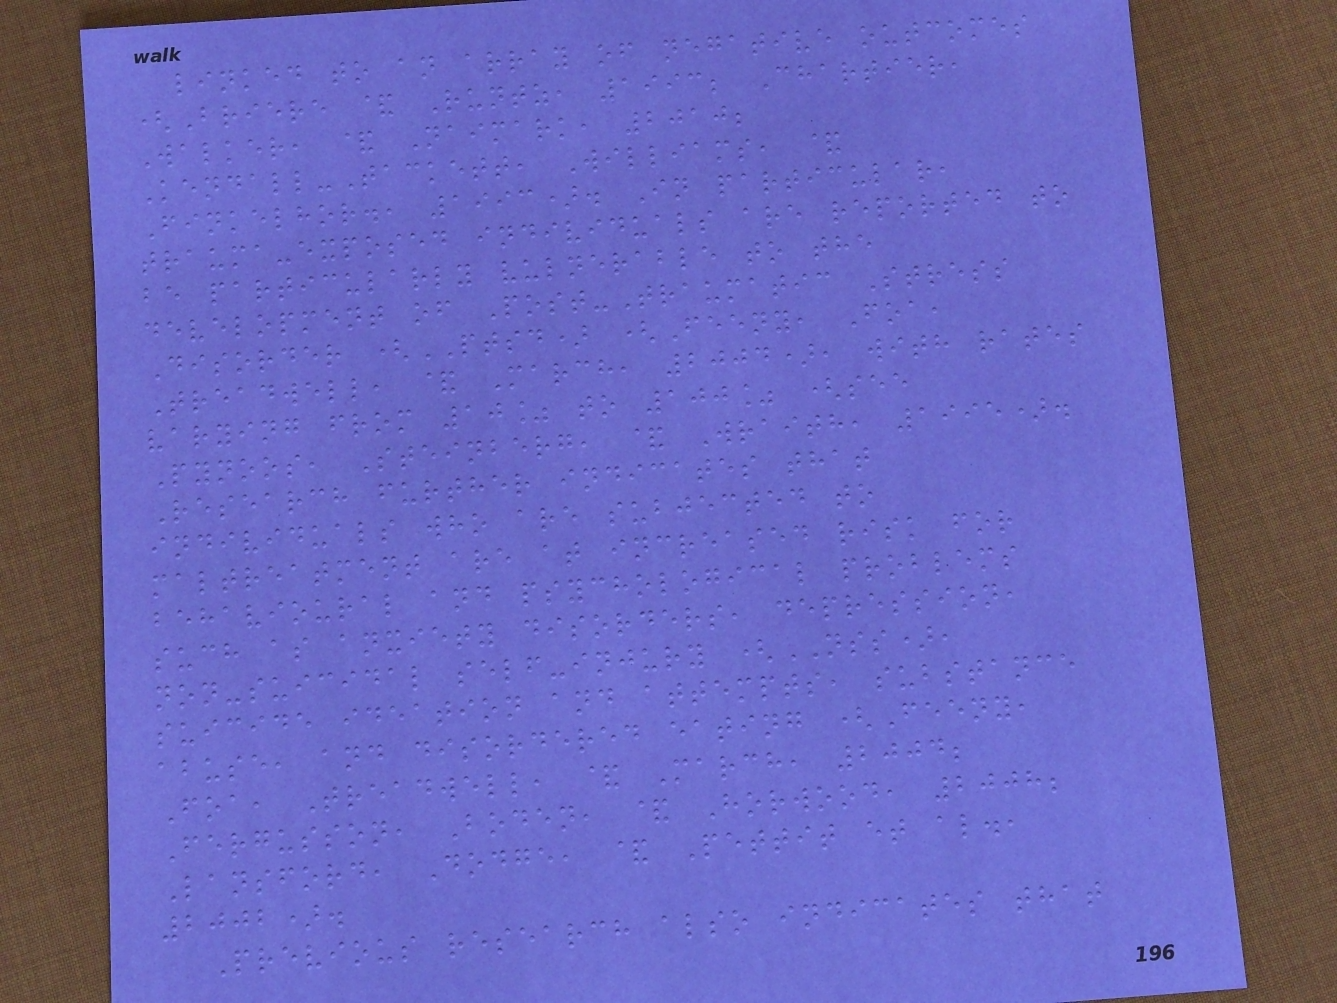linked to an array of negative outcomes
(Briere & Runtz, 1993; Chartier,
Walker, & Naimark, 2010;
Kendall-Tackett, Williams, &
Finkelhor., 1993). In particular,
trauma-exposed individuals are reported to
be particularly vulnerable to the
development of Post-Traumatic Stress
Disorder (PTSD) (Feeny, Foa,
Treadwell, & March, 2004), with rates
varying from 10% to 100% (see
Pynoos, Steinberg, & Wraith, 1995).
Research further indicates that
individuals who are subjected to
maltreatment are at increased risk for
behavioural and psychological problems
such as anxiety disorders, depression,
non-suicidal self-injury (NSS),
suicide ideation and attempts, substance
abuse, and disordered eating (Feeny,
Foa, Treadwell, & March, 2004;
Fergusson, Boden, & Horwood, 2008;
Lansford, Dodge, & Pettit et al.,
2002).
Previous research also indicates that
